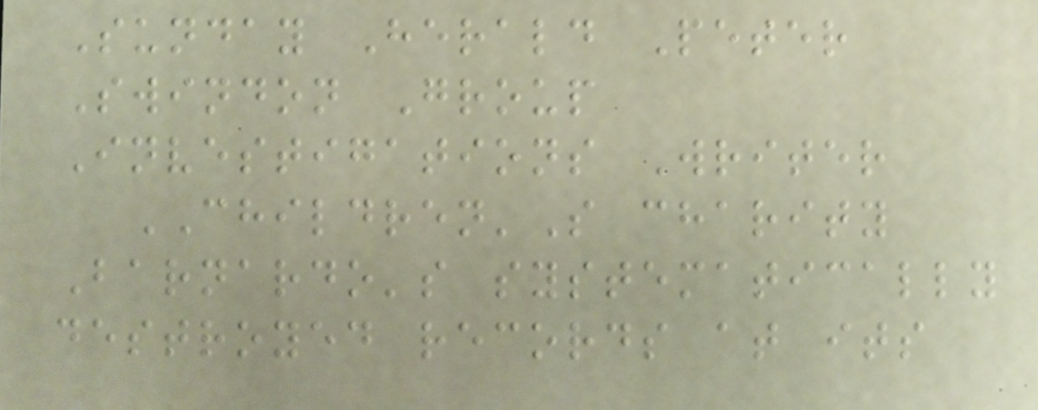Sunday Herald Peter
Swindon Group
Investigations Writer
CHILDREN'S charity
Barnardo's systematically
destroyed records at its
